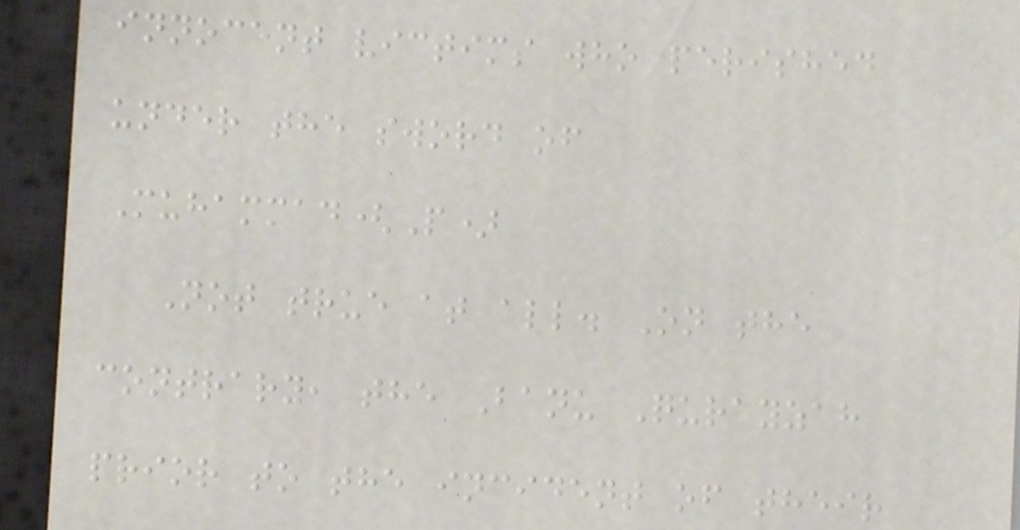innocent victims who perished
under the sword of
Muhammad(P)
Not true at all. On the
contrary, the Banu Qurayzah
prior to the incident of their
